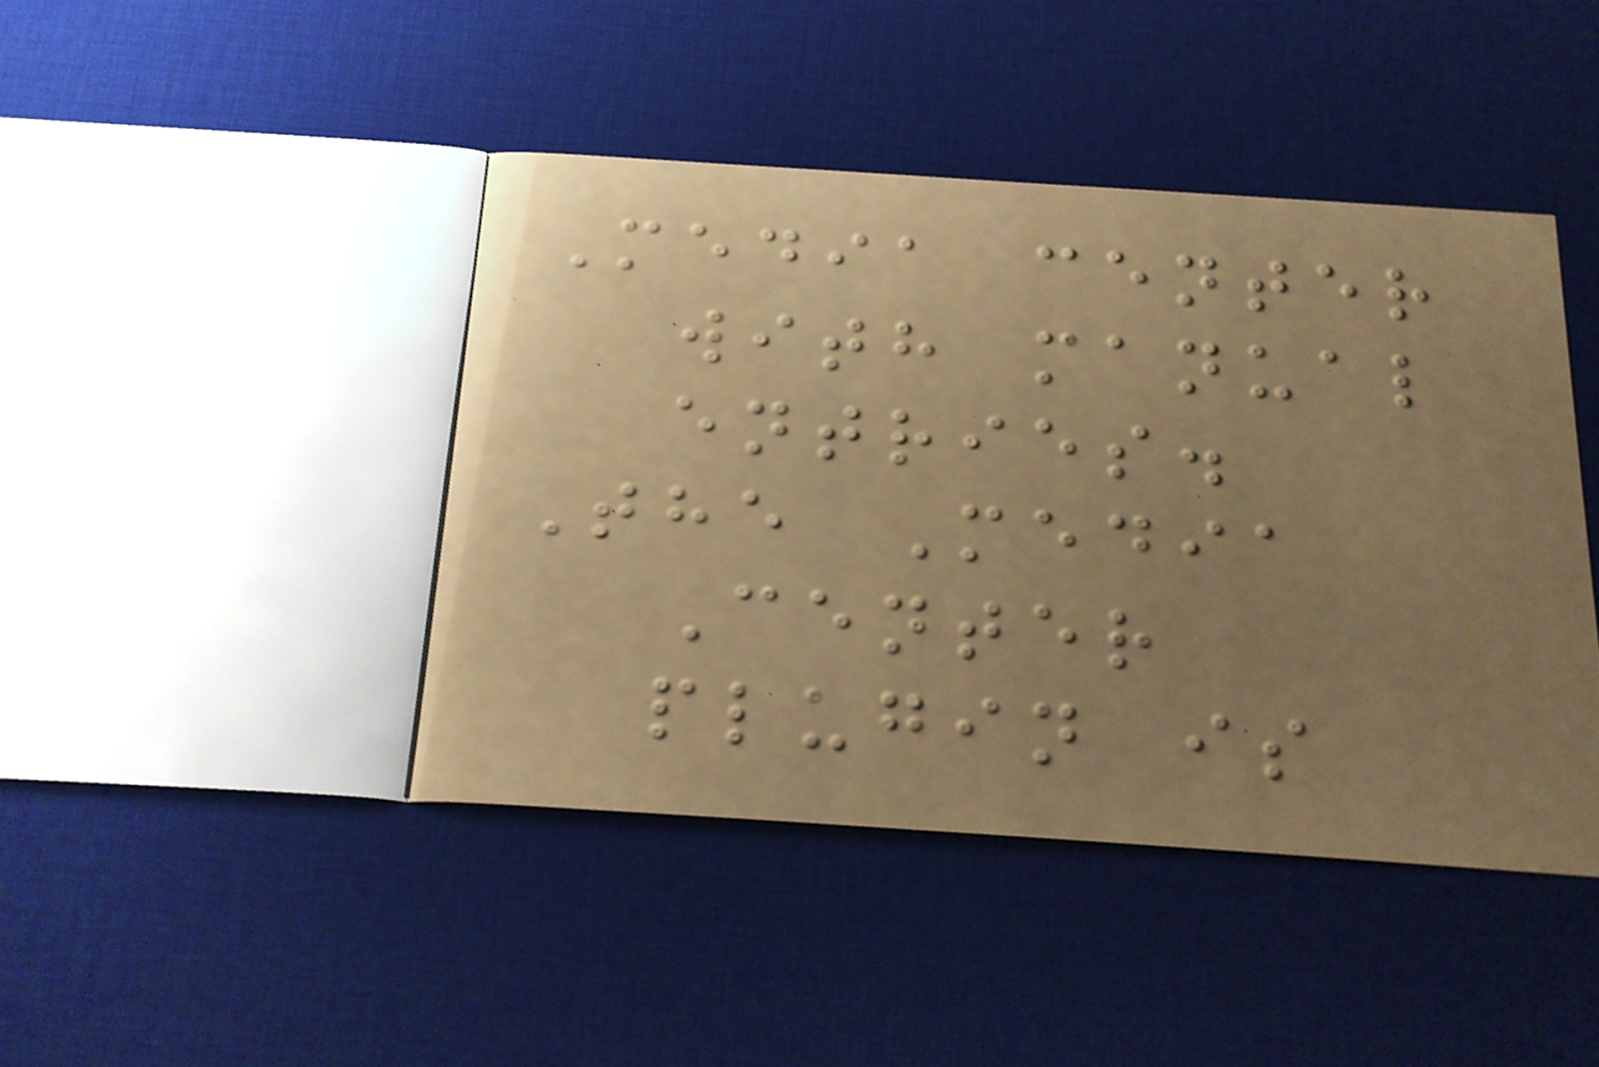Media center
with manual
entries.
The Media
Center
plugin is
